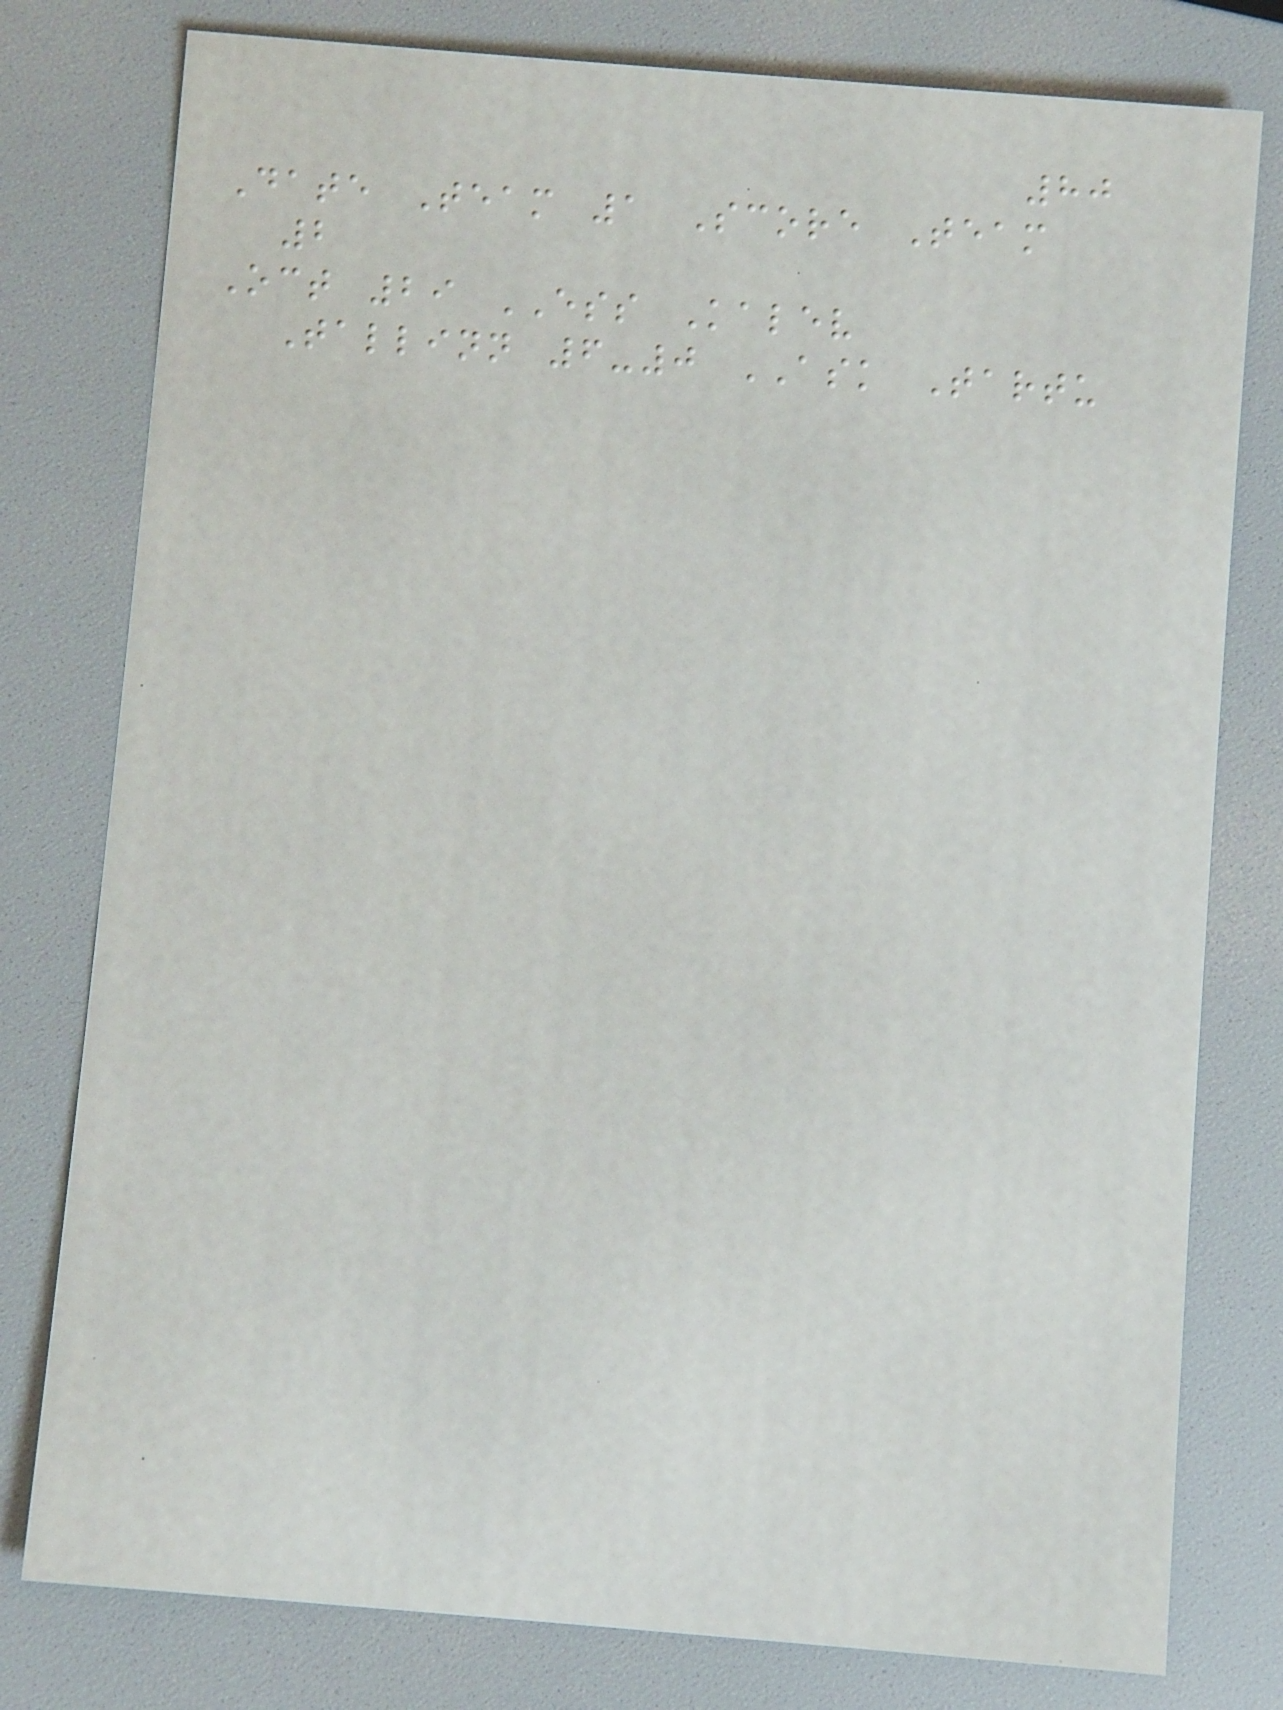80
Date Team 1 Score Team
2
Oct 29 ESS Kalev
Tallinn 6-0 ASK Tartu
